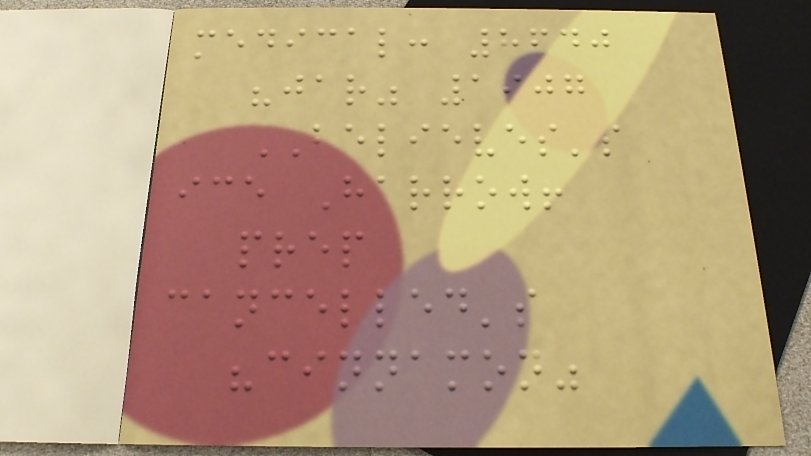medical: 8640
"jar" 1907
BELIEVES's
ice Harrow!
prep
cancelled's
"cinnamon"
